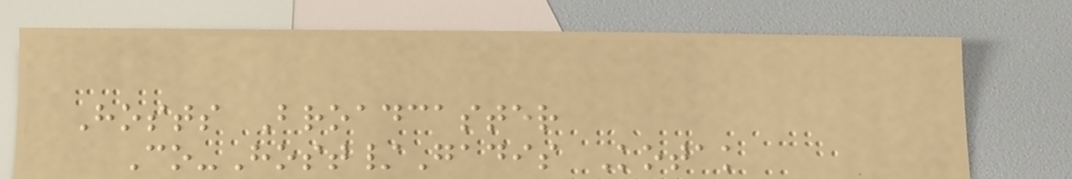Hosts Broadcaster
Co-Host/Gadis Kotak
